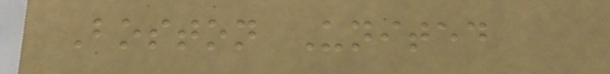Boston United
